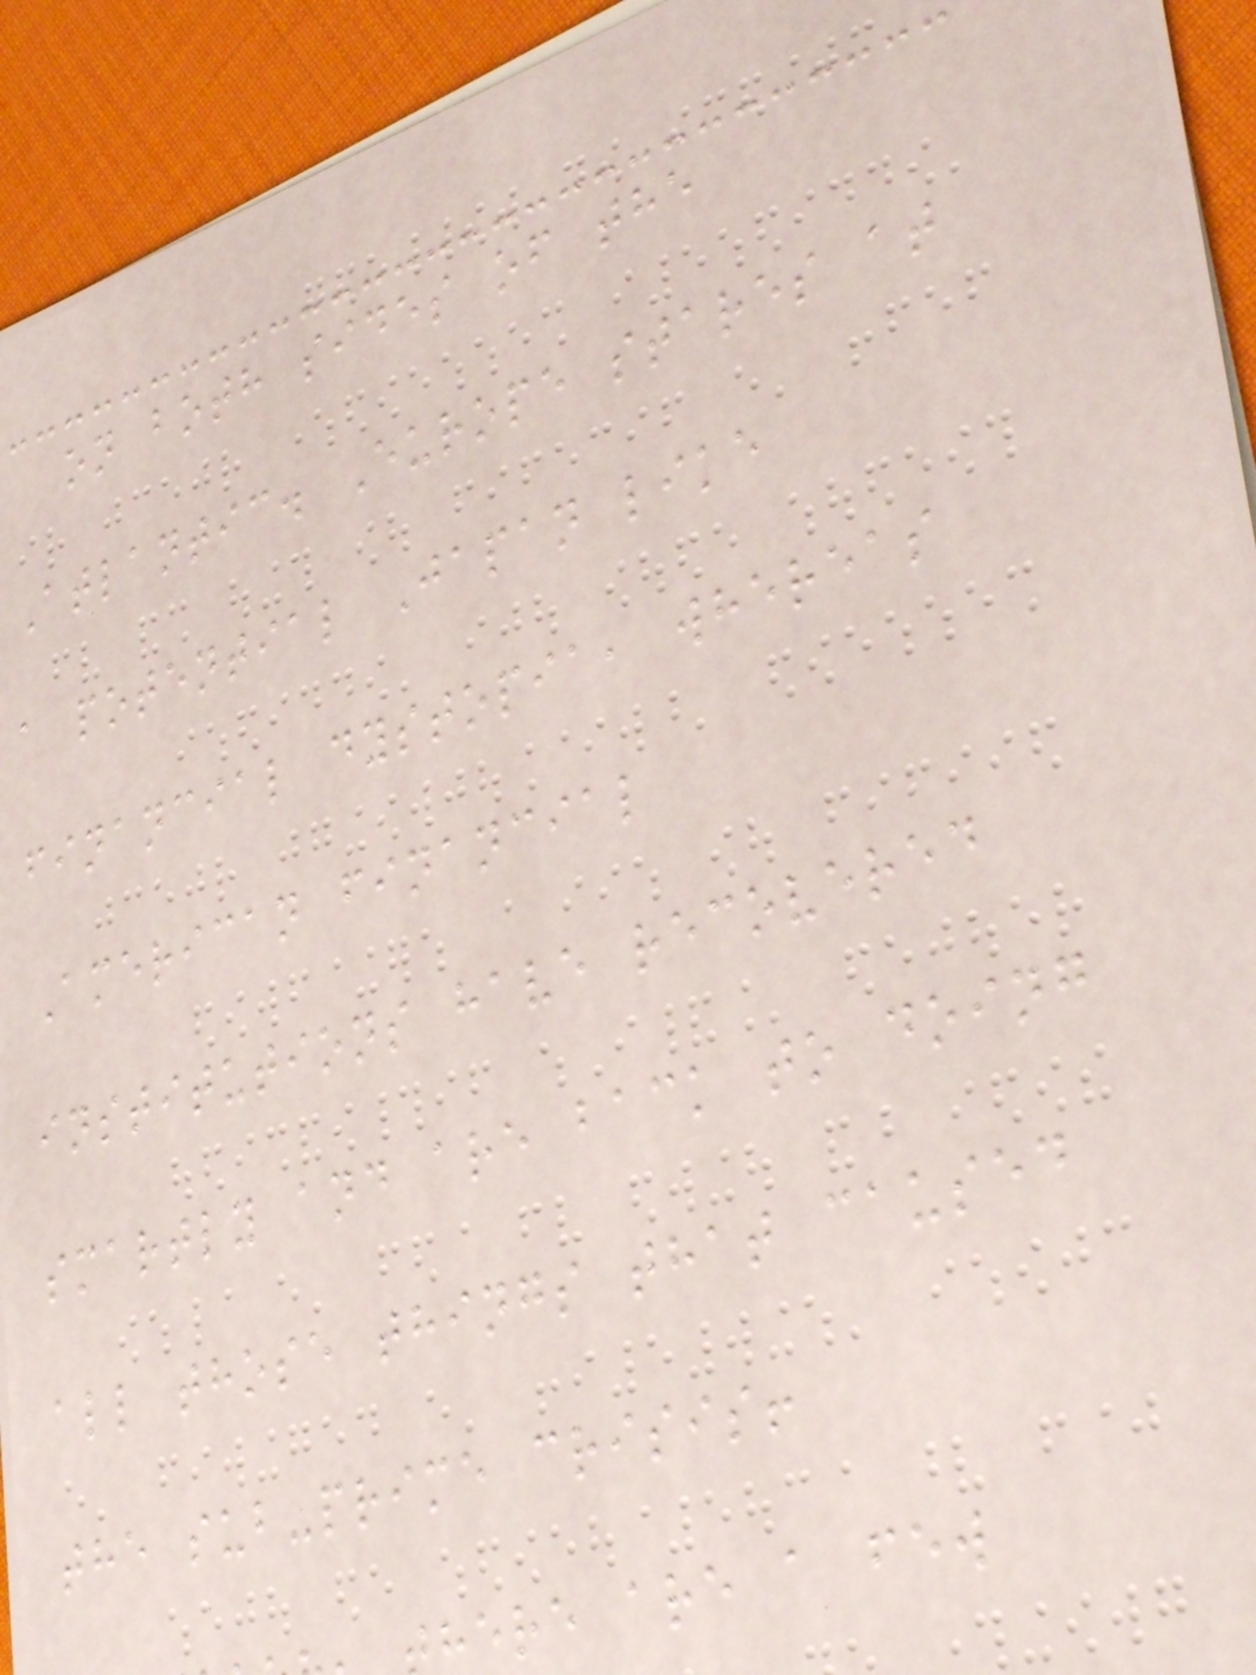on both sides of the
Atlantic. Europe stares at
a potential Japan like
financial dystopia, whereas
American financial
institutions have recovered
smartly and are back to doing
all those things that caused
the sub-prime crisis!
here are a few
